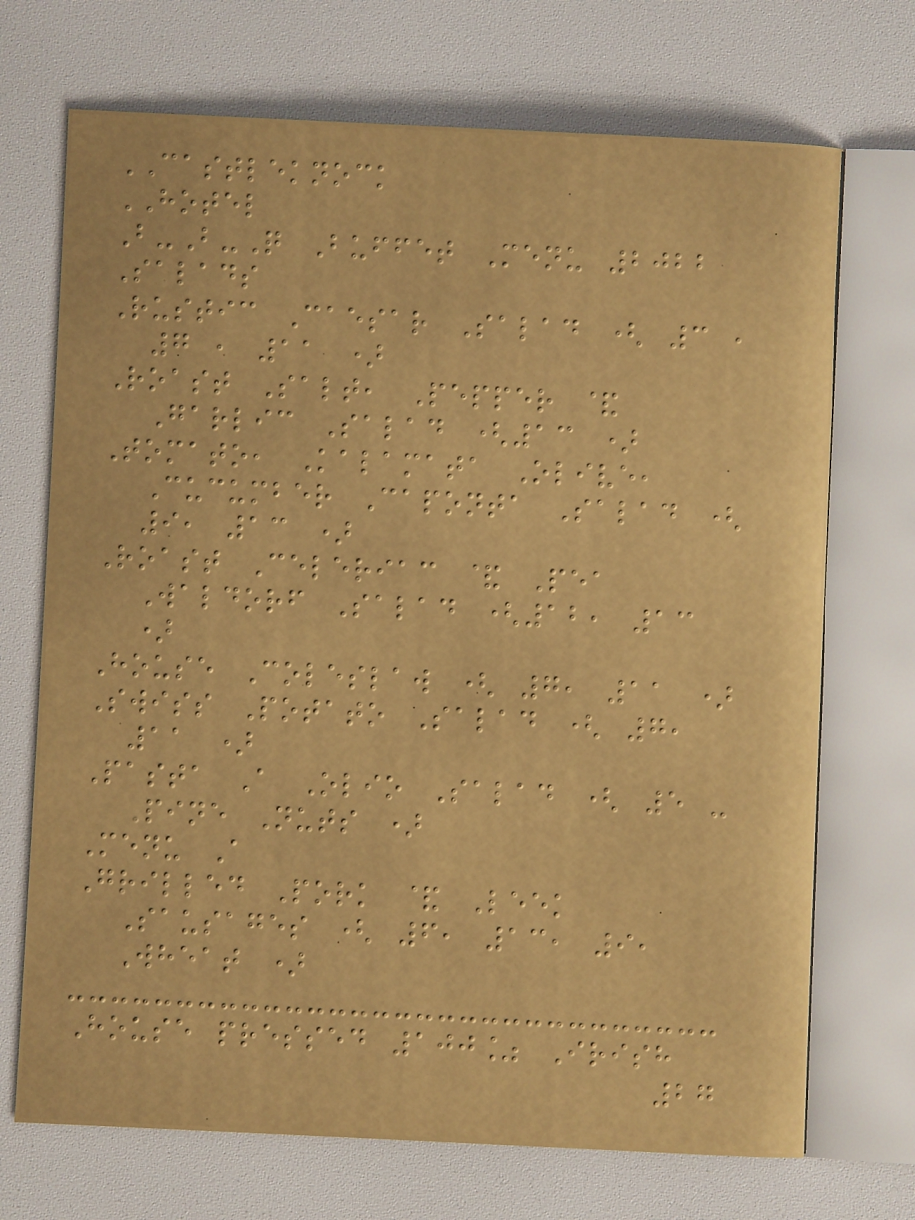CASTLEKNOCK
HOTEL
B-B-Q Buffet Menu 2022
Salads
Rustic Caesar Salad ( 3 ,
7 , 11 )
Roast Salt, Pepper &
Garlic Salad (13 )
Tomato, Kalamata Olive,
Cucumber Caponta Salad (
9, 13 )
Roast Celeriac & Pea
Waldorf Salad (12, 13
)
House Coleslaw ( 7, 11 )
Swiss Potato Salad ( 7,
11 )
Pasta A Olio Salad ( 5 -
Pine Nuts )
Menu A
Grilled Pork & Leek
Sausages ( 6, 13, 9,
Wheat )
House pressed 100% Irish
27
